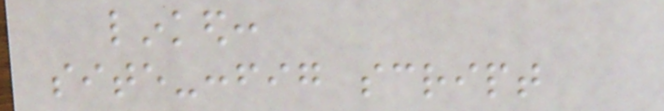linked:
site-config script
